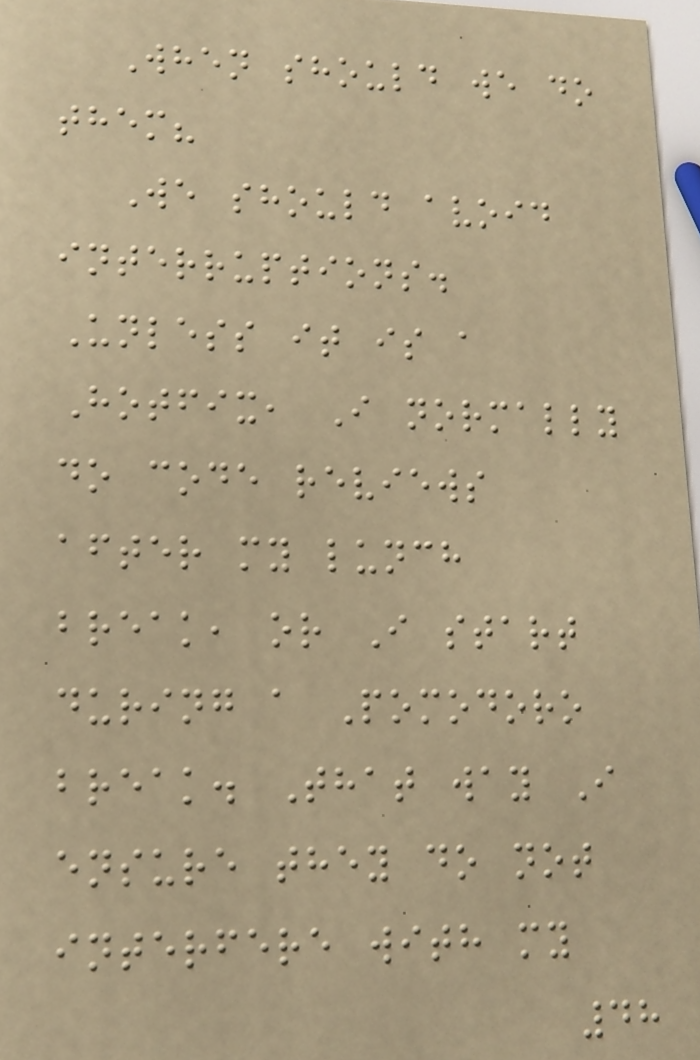When should we do
them?
We should avoid
interruptions.
Unless it is a
Hotfix, I normally
do code reviews
after my lunch
break, or I start
during a Pomodoro
break. That way I
ensure they do not
interfere with my
48
